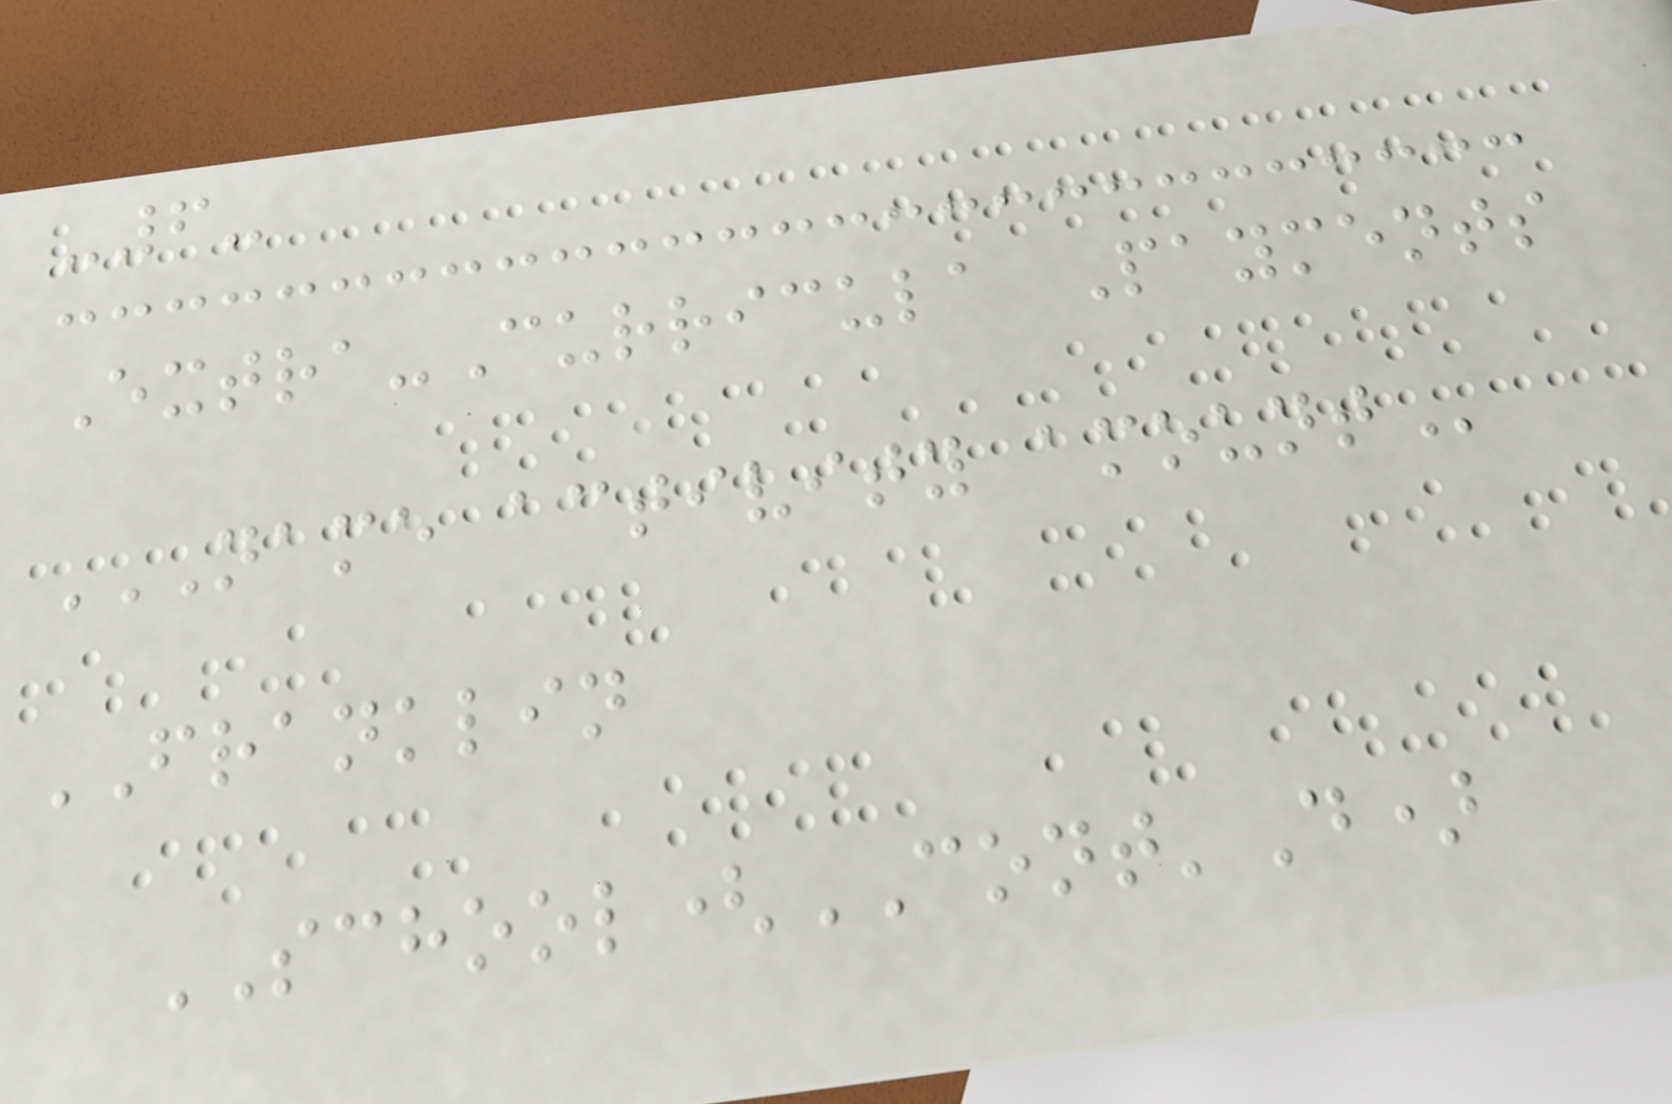-6-
Extra-Curricula Payments
NAME ACTIVITY AMOUNT
FRANKLIN
SCHOOL(CONT'D)
